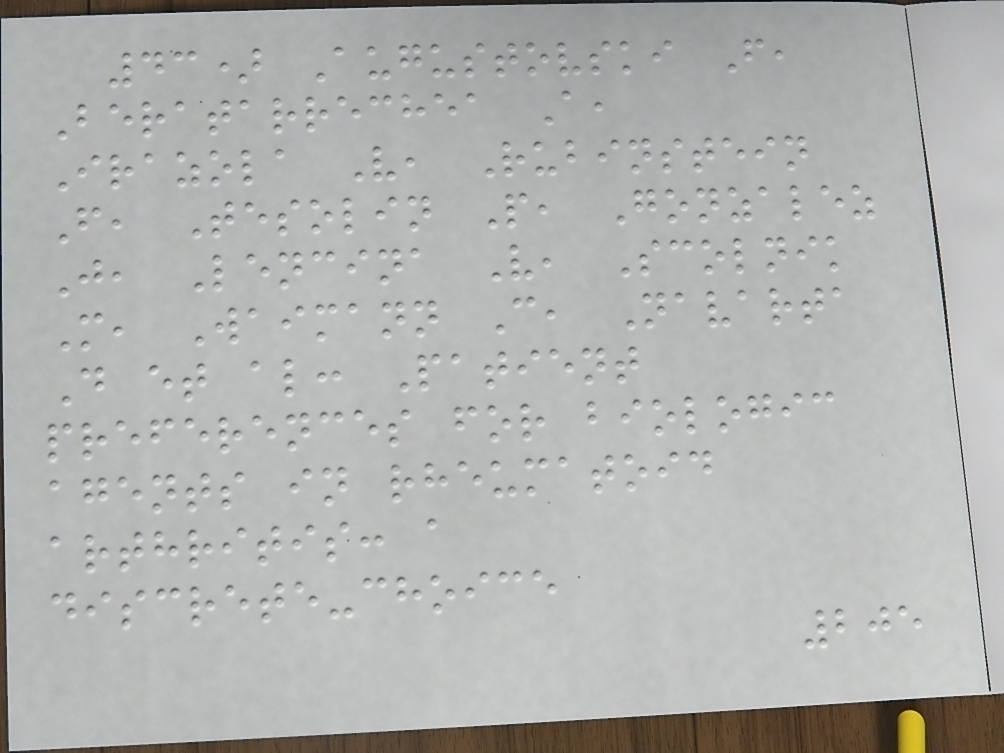43) Augustovski F,
Beratarrechea A,
Irazola V, Rubinstein
F, Tesolin P, Gonzalez
J, Lencina V, Scolnik
M, Waimann C, Navarta
D et al: Patient
preferences for biologic
agents in rheumatoid
arthritis: a
discrete-choice
205
